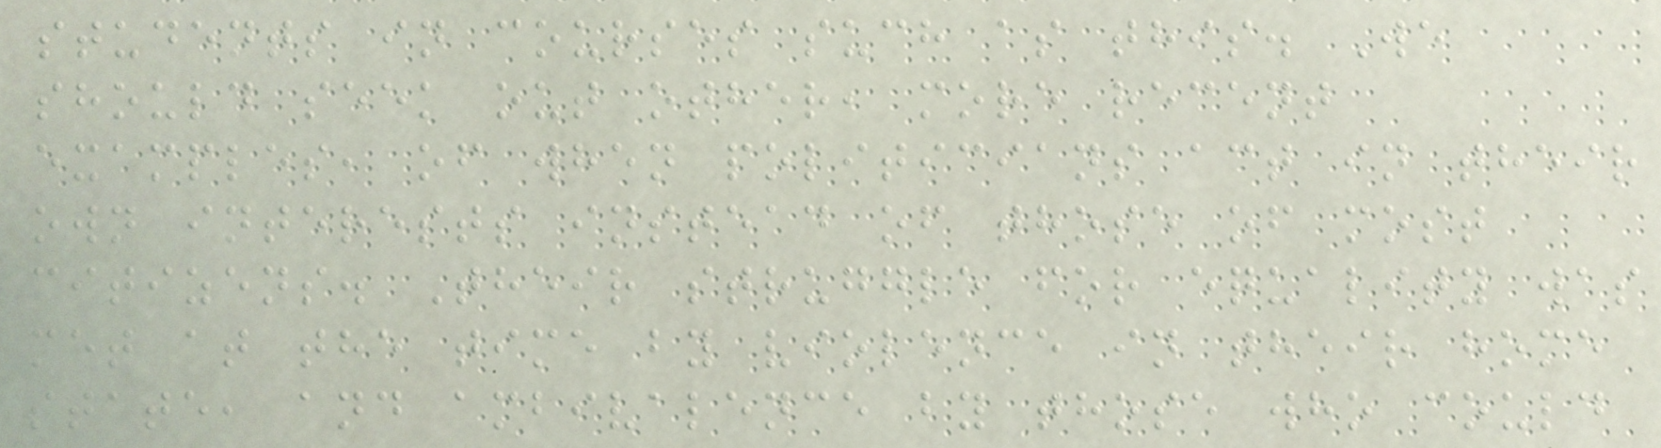students in courses such as this. We
should seek out other, more recent
examples, of when politicians act in their
own interests instead of those of most
citizens. Their struggle for equality was
met at the time by violence in their home
state, and ambivalence by those who could
